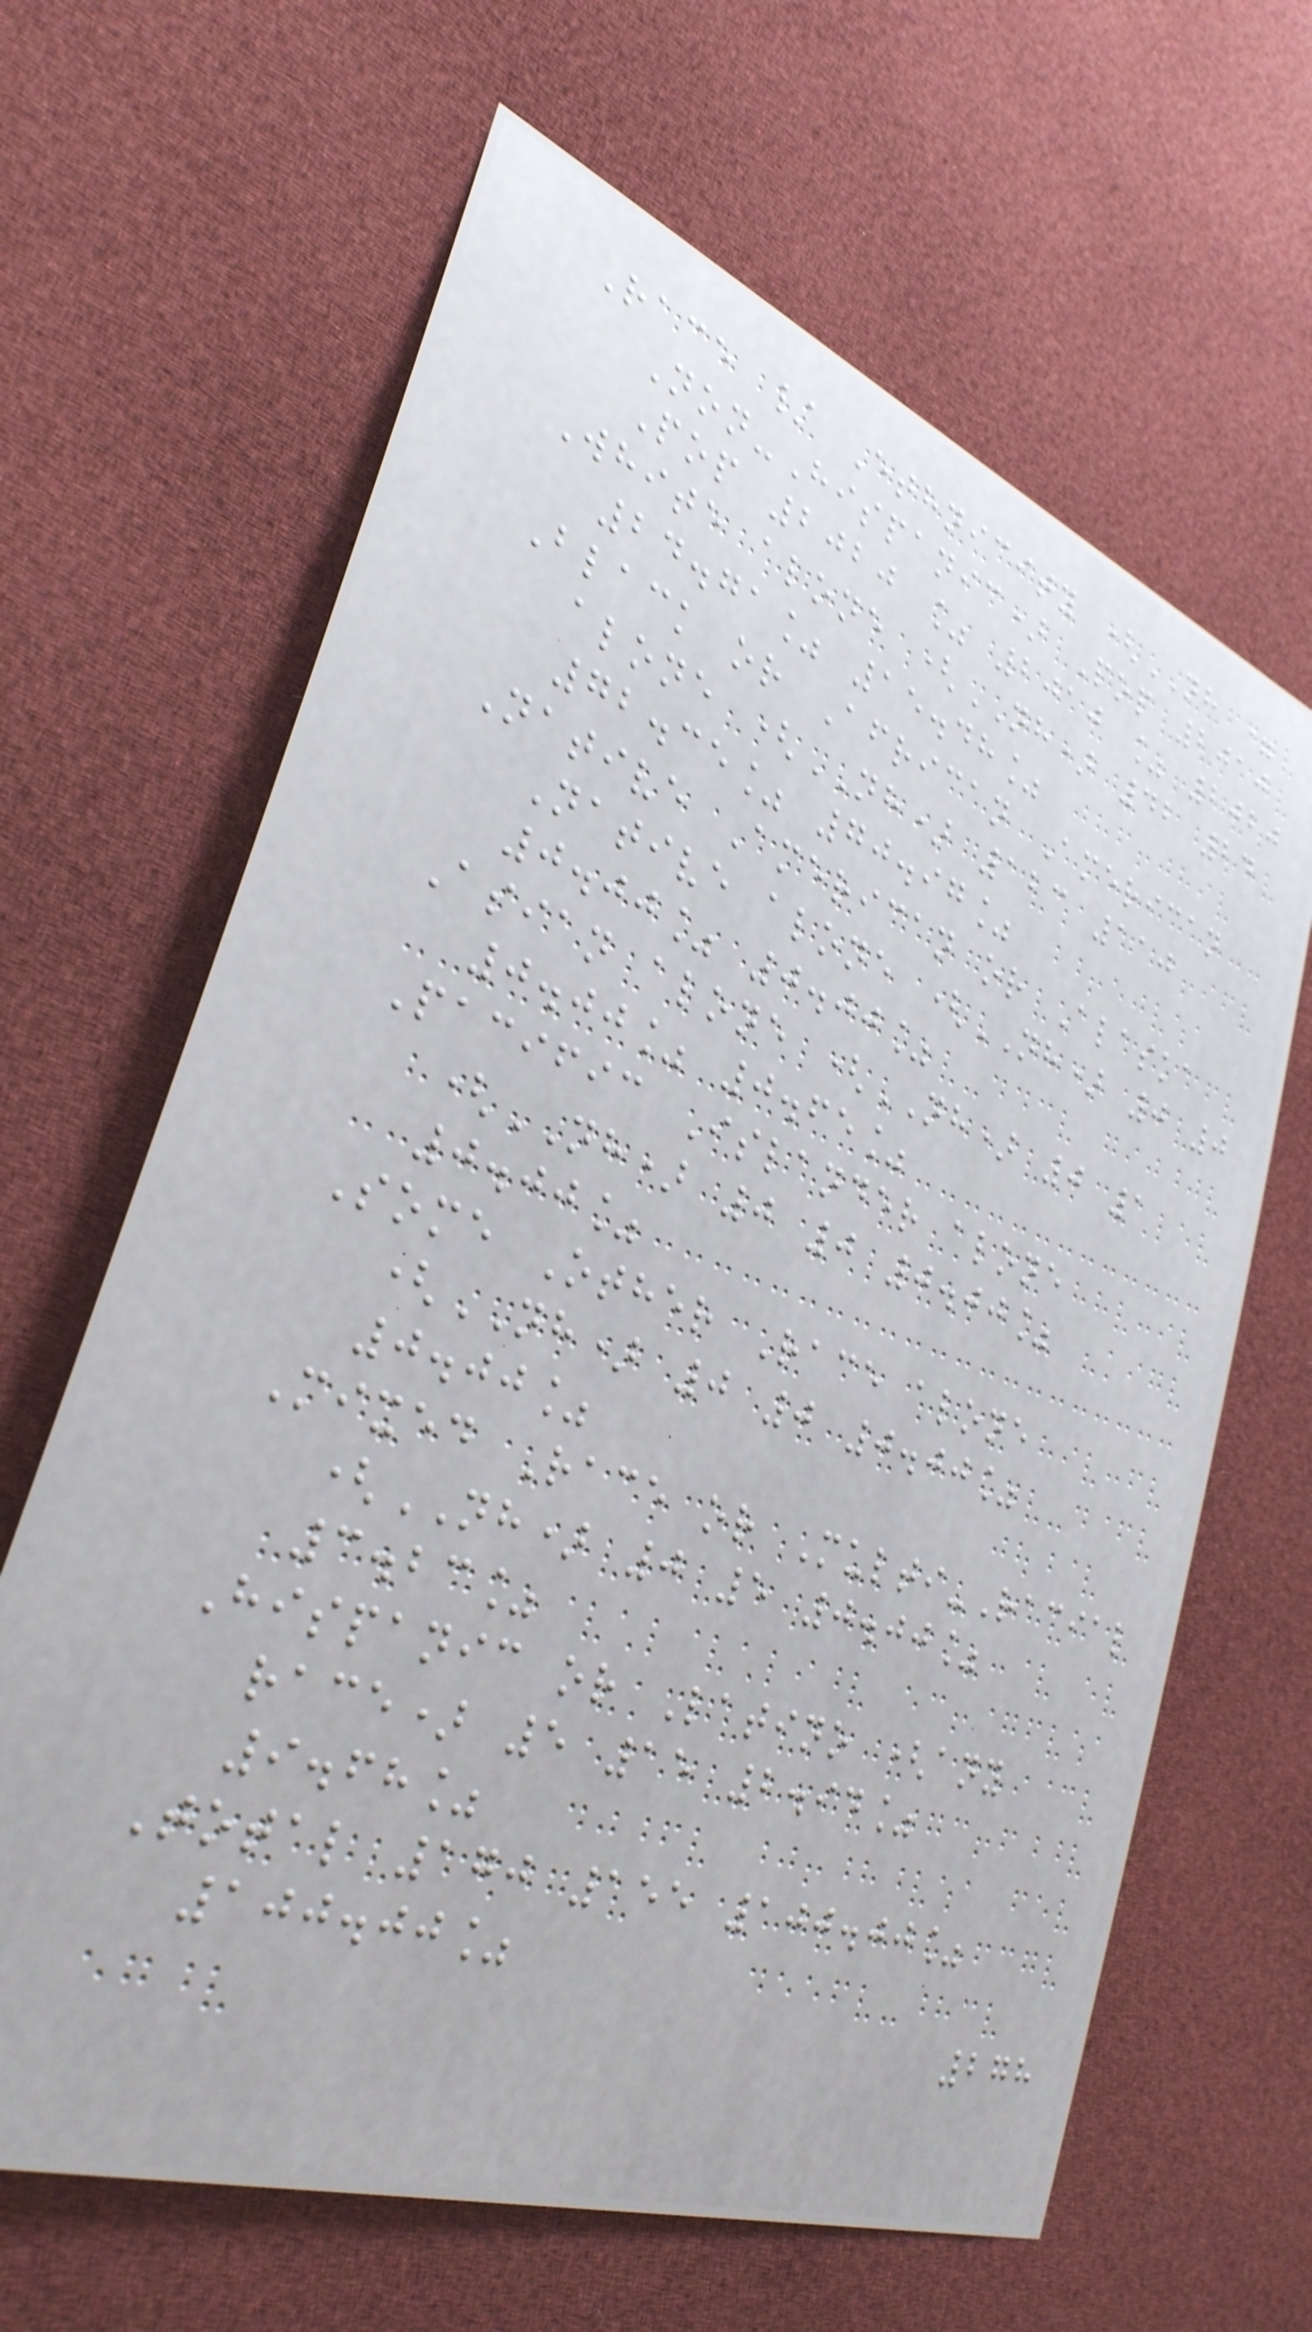Race / Ethnicity (NH =
Non-Hispanic) Pop 2010
Pop 2020 % 2010 % 2020
White alone (NH) 42 24
24.71% 15.48%
Black or African American
alone (NH) 123 110
72.35% 70.97%
Native American or Alaska
Native alone (NH) 0 0
0.00% 0.00%
Asian alone (NH) 0 1
0.00% 0.65%
Pacific Islander alone
(NH) 0 0 0.00%
0.00%
Some Other Race alone
(NH) 0 0 0.00%
0.00%
Mixed Race or Multi-Racial
(NH) 0 5 0.00%
3.23%
Hispanic or Latino (any
race) 5 15 2.94%
9.68%
Total 170 155 100.00%
100.00%
278
